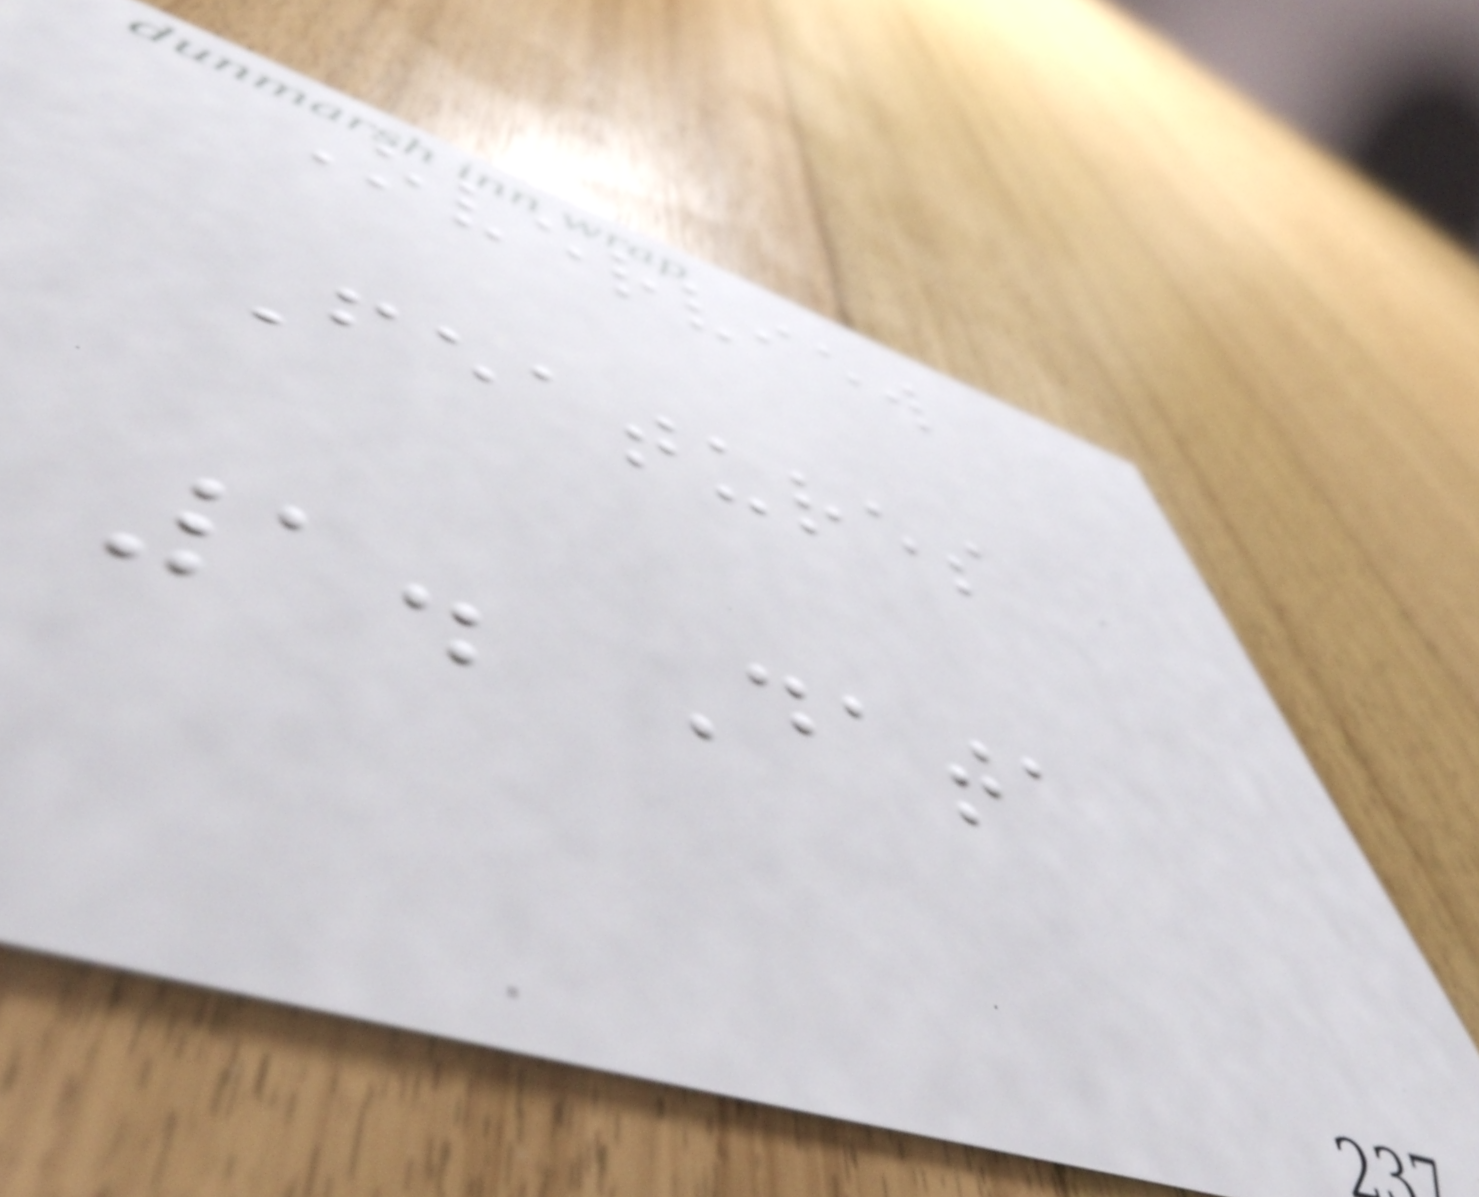Overview
Features
1. Data
